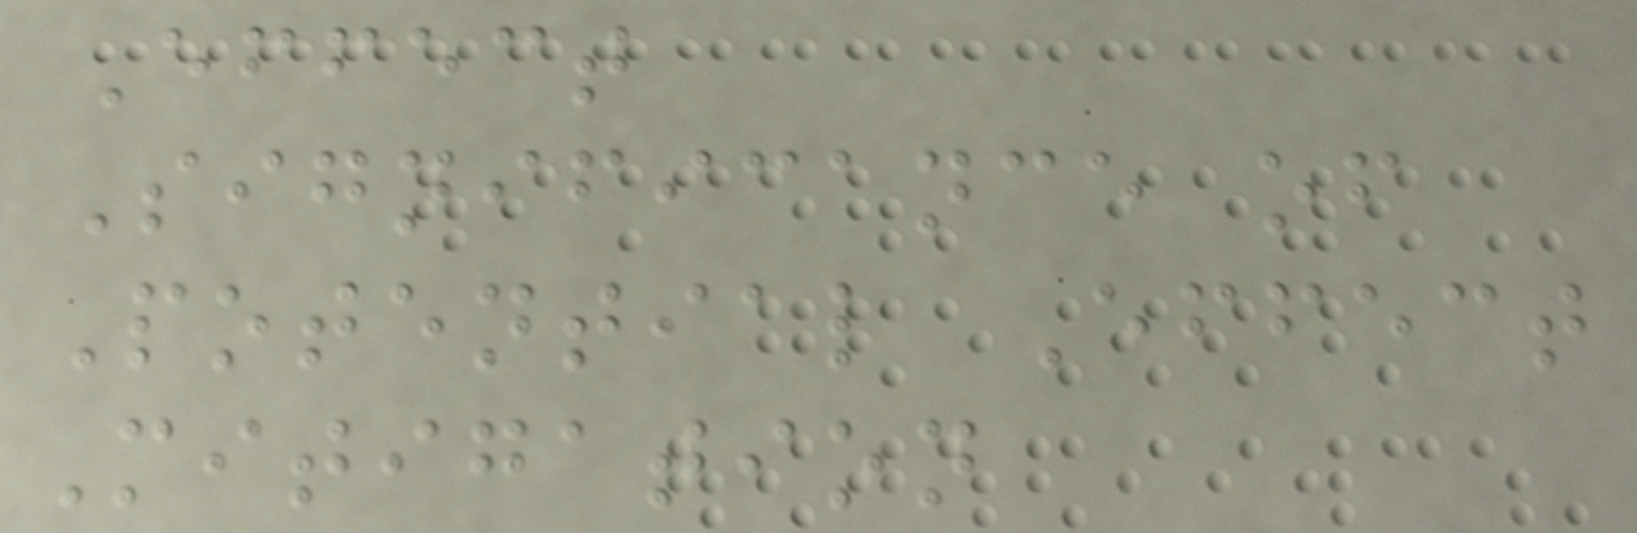Effect
Significance of
Potential Effect
Mitigation
